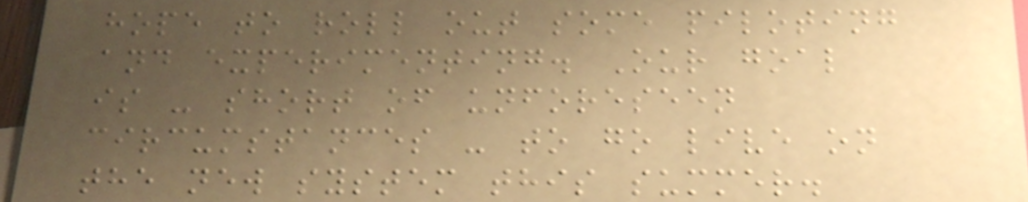hope to roll out some piloting
and experimenting. Our goal
is - short of unforeseen
circumstances - to go live on
the new system this summer.
